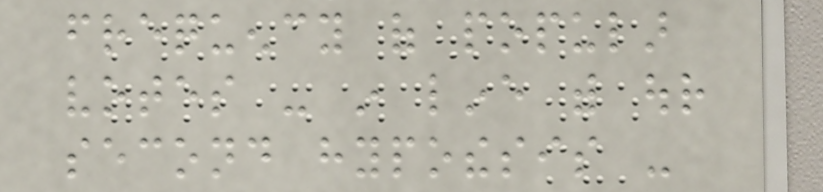frequency of popular
votes - in line with our
second hypothesis -
